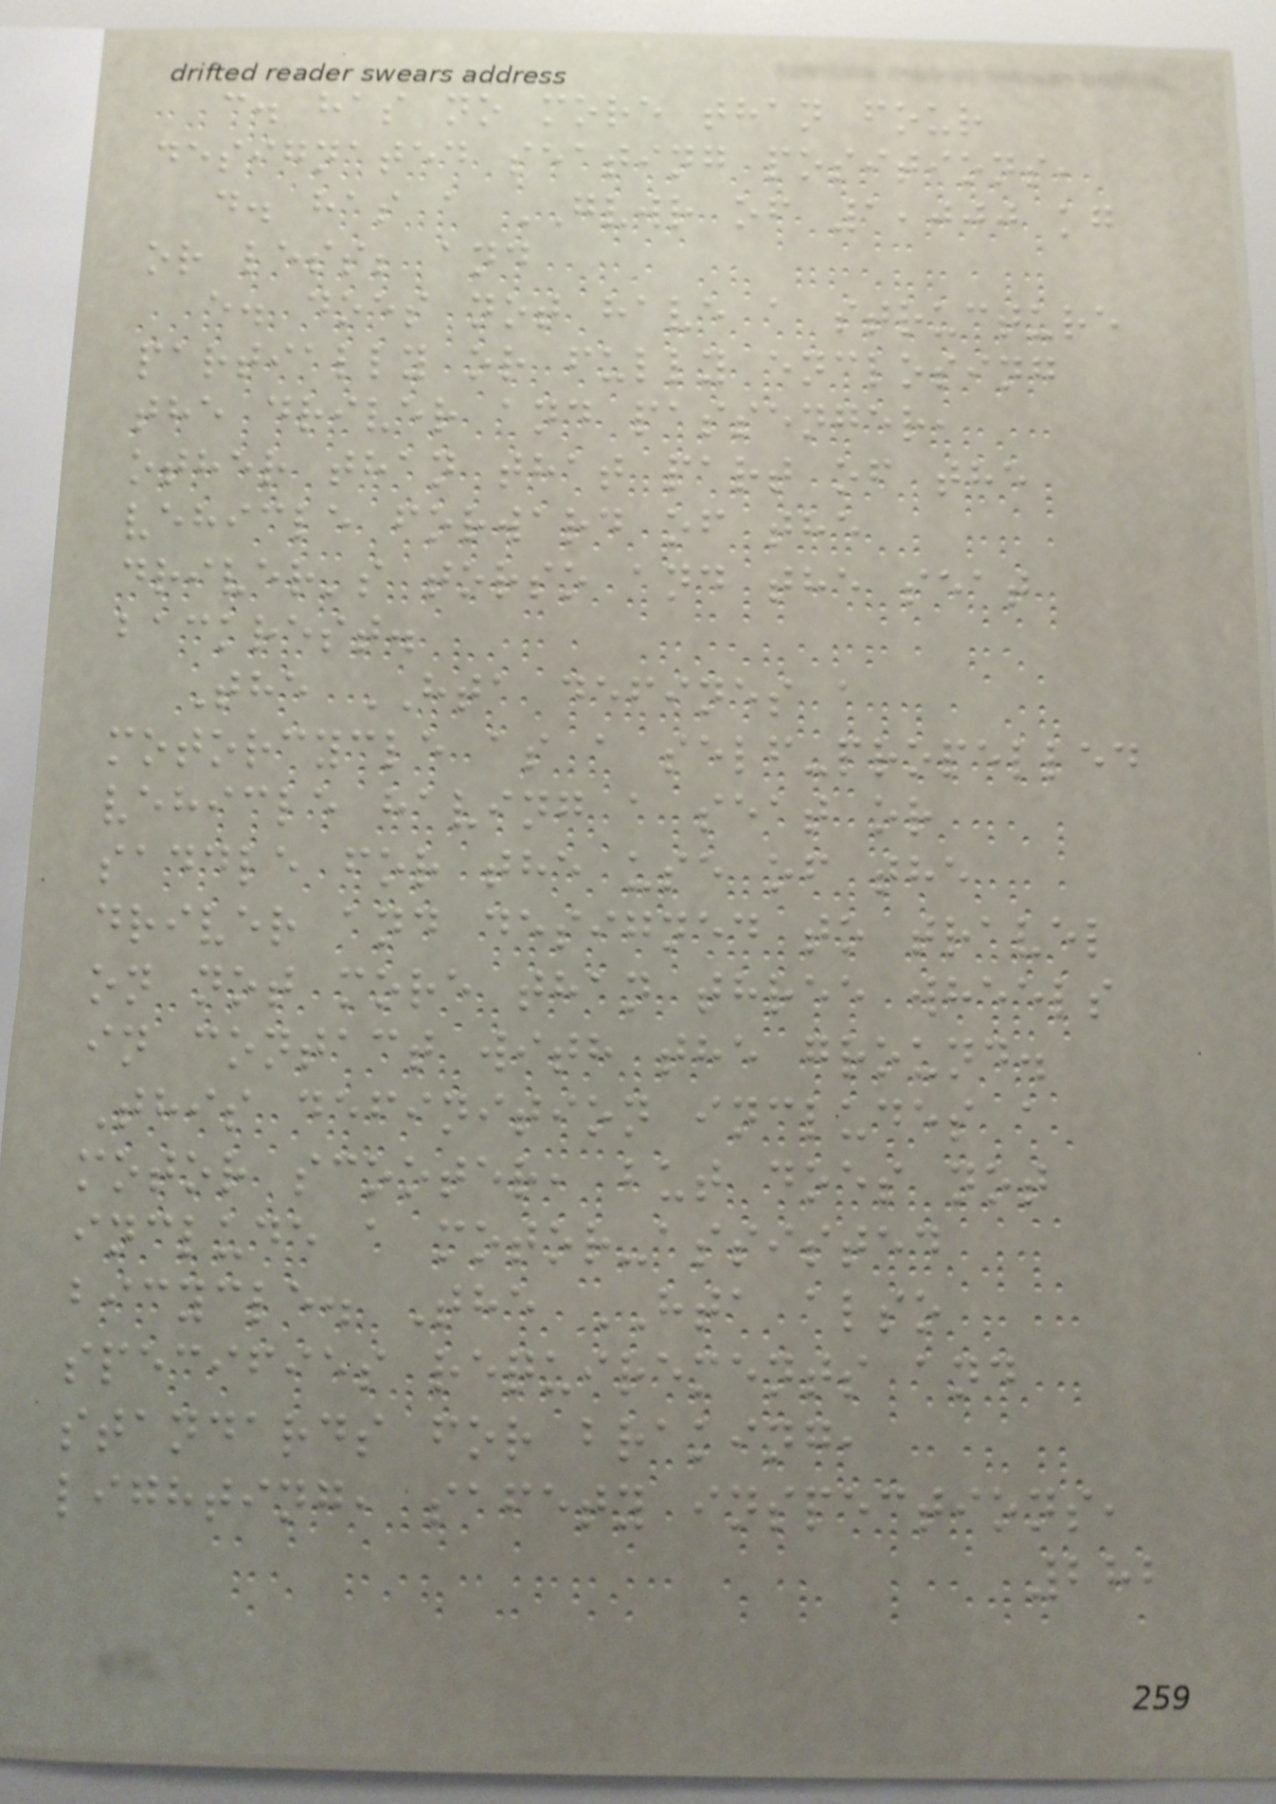c. has no more than four
designated seating positions,
d. has a GVWR of 1,000 kg
or less; and
e. does not have a structure
partially or fully enclosing
the driver and passenger,
other than that part of the
vehicle forward of the
driver's torso and the seat
backrest.
The HTA defines a
motorcycle as a self-propelled
vehicle having a seat or
saddle for the use of the
driver and designed to travel
on not more than three wheels
in contact with the ground.
This definition includes a
motor scooter, but does not
include a motor-assisted
bicycle. The HTA also
specifies requirements and
standards for braking,
lighting, safety inspections,
282
